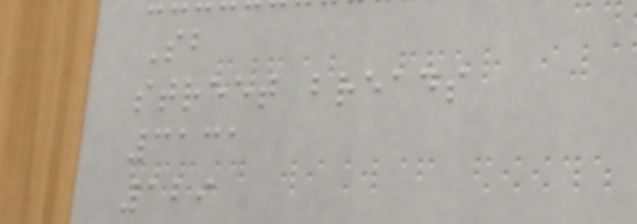Sb
street breads
3131
129
